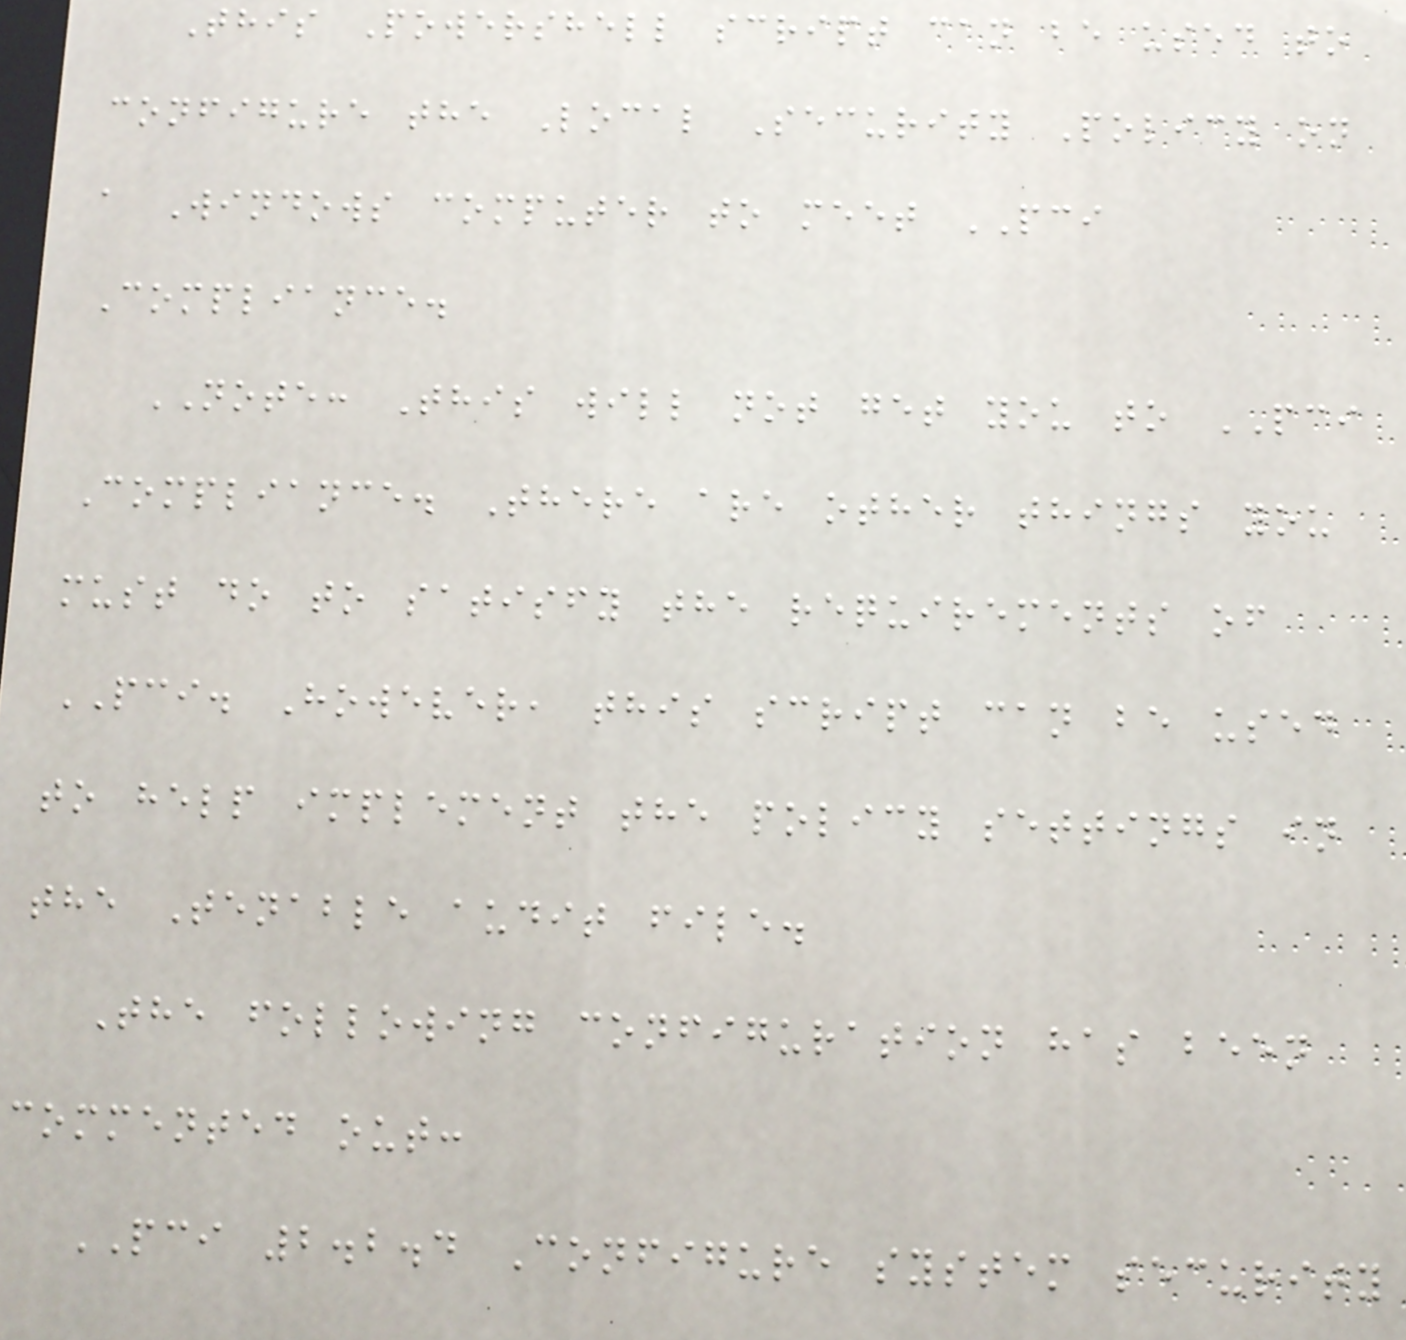This Powershell script can be used to
configure the Local Security Policy on
a Windows computer to meet PCI
Compliance.
NOTE: This will not get you to PCI
Compliance. There are other things you
must do to satisfy the requirements of
PCI. However, this script can be used
to help implement the policy settings in
the Tenable audit file.
The following configuration has been
commented out:
PCI 2.2.4 Configure system security
